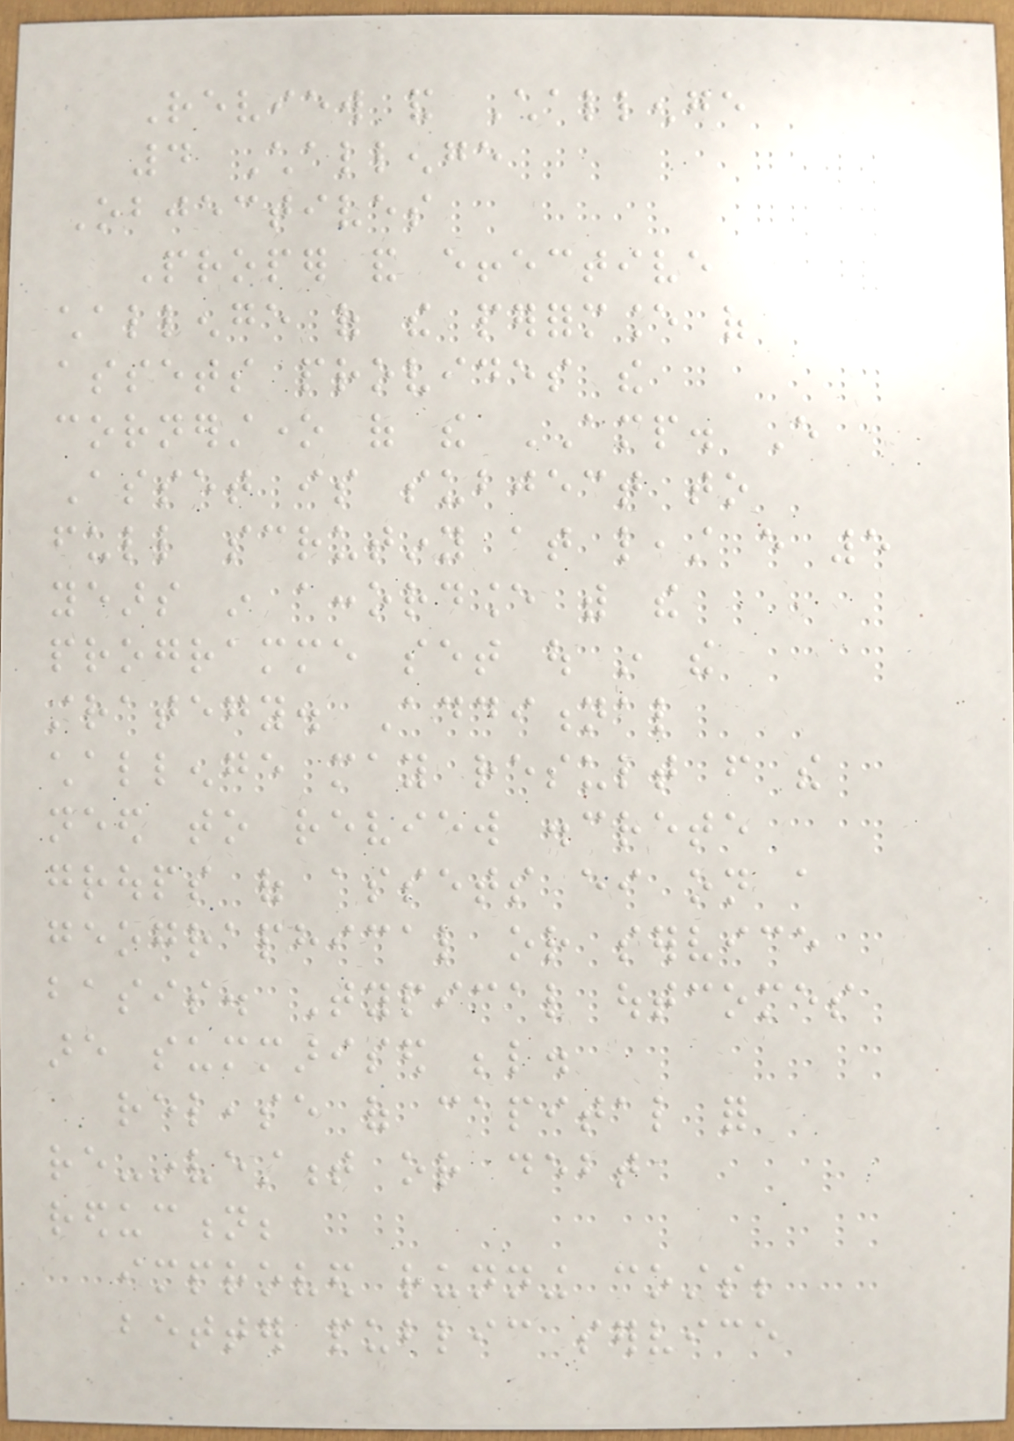Review and Challenge
4 Challenge
Objectives
Proper and effective
challenge of the performance of
assets provides the
cornerstone of the AMP. Every
Asset is subject to
full scrutiny at least every 5
years in accordance with the
programme set out in the
strategy. Additional
challenge may result from the
need to review discrete
groups of assets either on a
geographical or service
basis. Typical outcomes
are summarised below.
release of capital for
re-investment or debt
reduction;
improved running costs;
better public service
